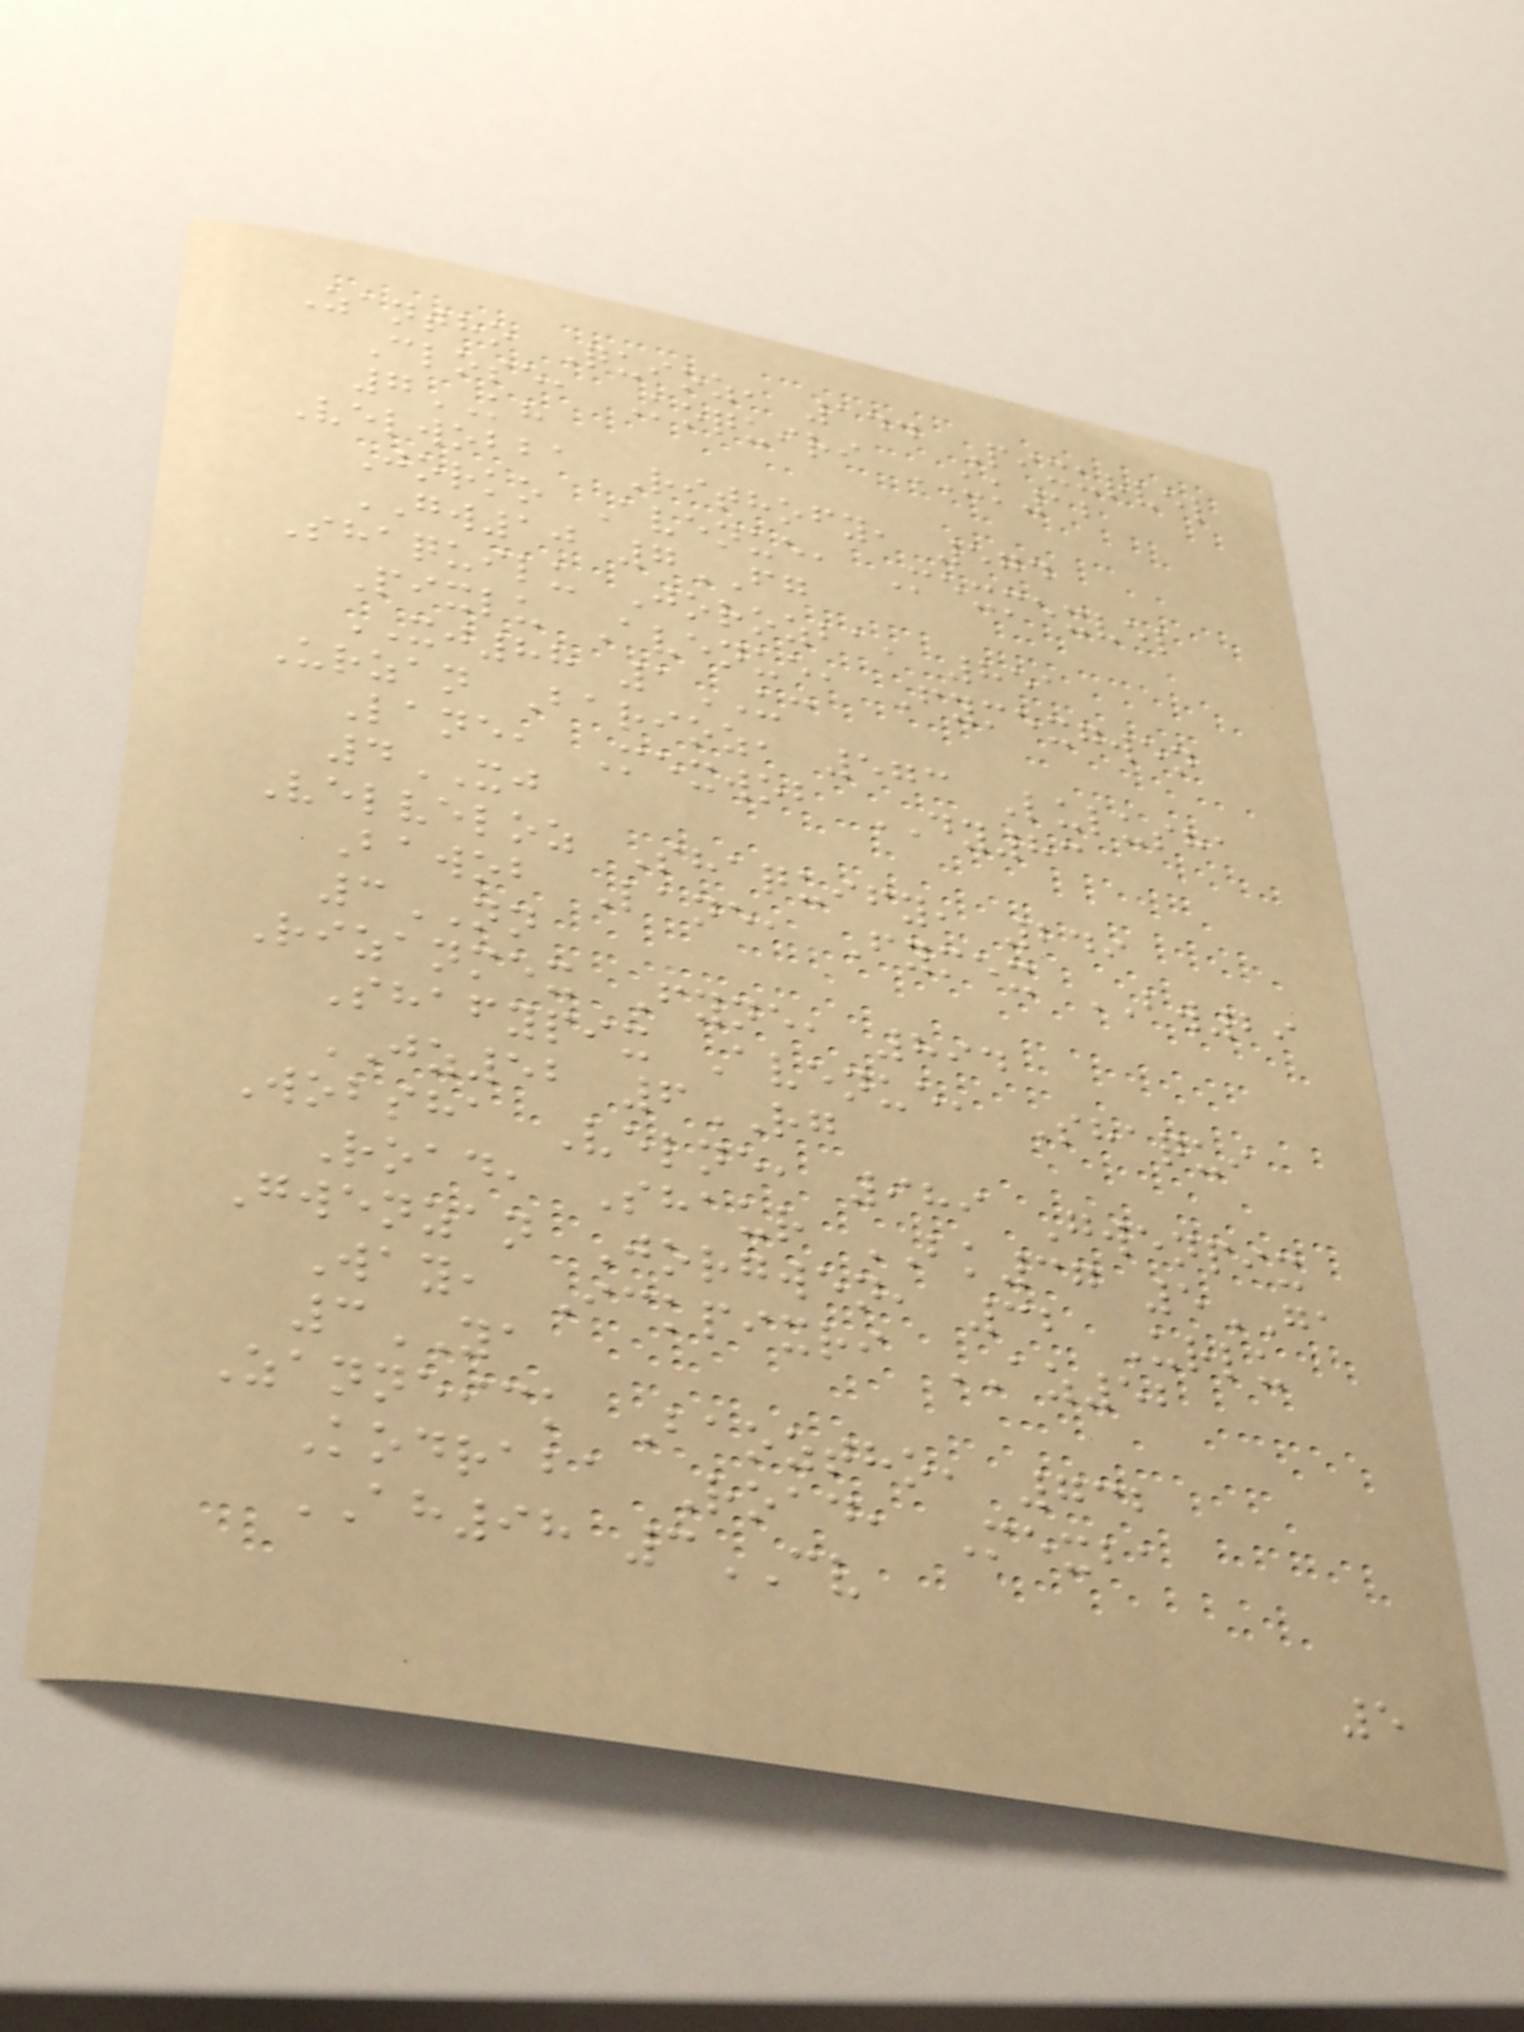Zantho Quioz, 144 Pixurvel
Close, Koquiri UK12
7KH
Velwobba Rithofy, 574
Jorko Avenue, Mexmexvel
GW10 7FG
Shaquilu Jorozba, 851
Pixlu Avenue, Fymexgwen
XJ88 1UC
Urzan Barioz, 573 Lulusha
Lane, Mexwob DY83
4XJ
Velveloz Shaquify, 249
Bawob Lane, Fymex BW29
3NN
Rizanmex Fyne, 894
Shafypix Avenue, Shaqui
JZ52 6RG
Wobsha Velne, 989 Gwenpix
Road, Shaur BK37 5GA
Gwenzan Jorgwen, 32 Urlu
Way, Ickpixri AZ52
3YA
Zanneick Baoztho, 732
Kodraba Road, Mexba
AH98 3CV
5
